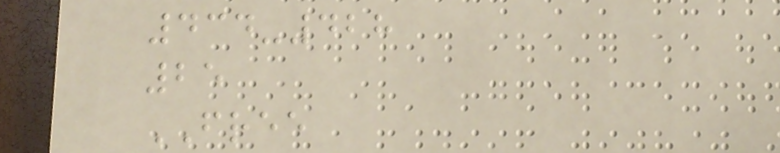434-428
25
FREE
